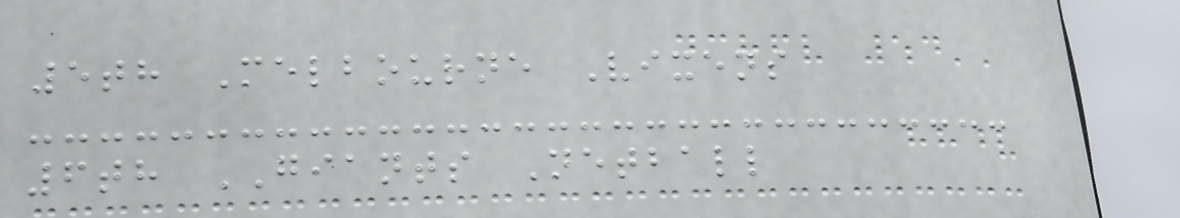5th Melbourne Vixens
6th GIANTS Netball
